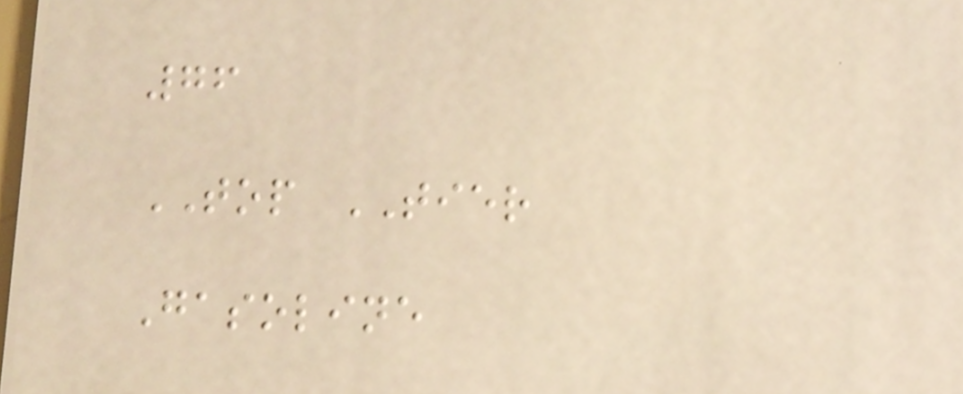76
TOP TIER
Gasoline
